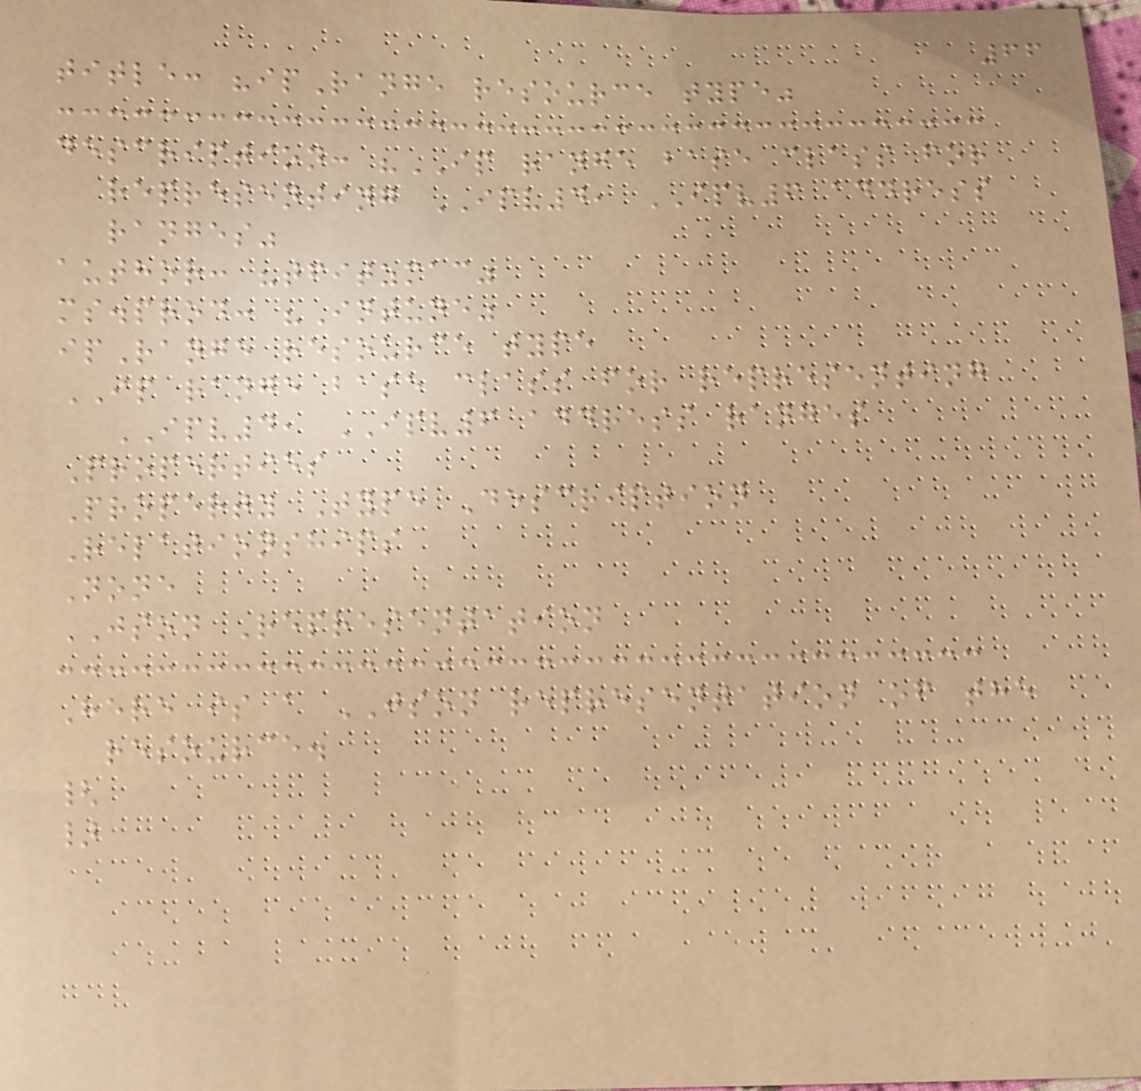66
title: "ipRange resource type"
description: "IP range base class for
representing IPV4, IPV6 address
ranges"
author: "tfitzmac"
ms.prod: "Intune"
ipRange resource type
IP range base class for representing
IPV4, IPV6 address ranges
Properties
Property Type Description
Relationships
None
JSON Representation
Here is a JSON representation of the
resource.
{
}
